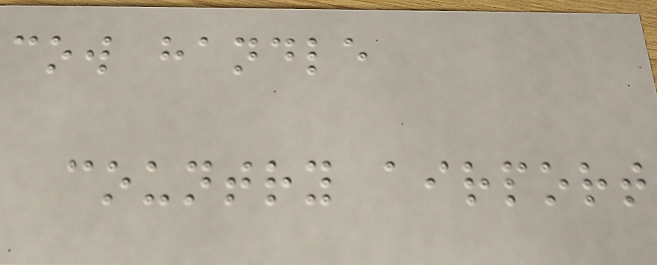cow handle
country airport
